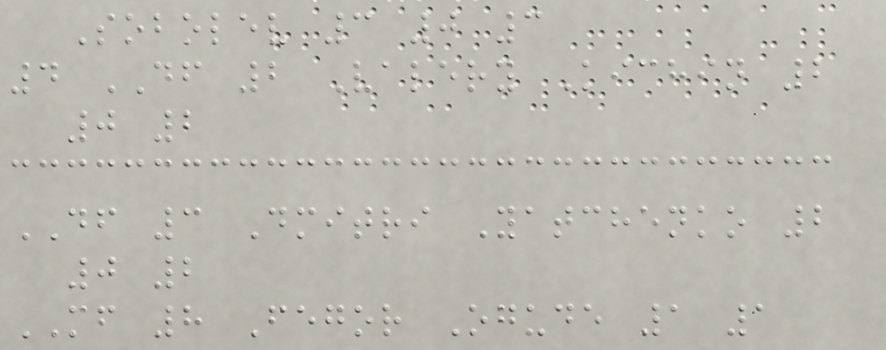Sobolev 3 0 3
4 DF 2 Valery Kichin 2
0 2
DF 3 Dmitri Yatchenko 2
0 2
MF 8 Fegor Ogude 1 1
